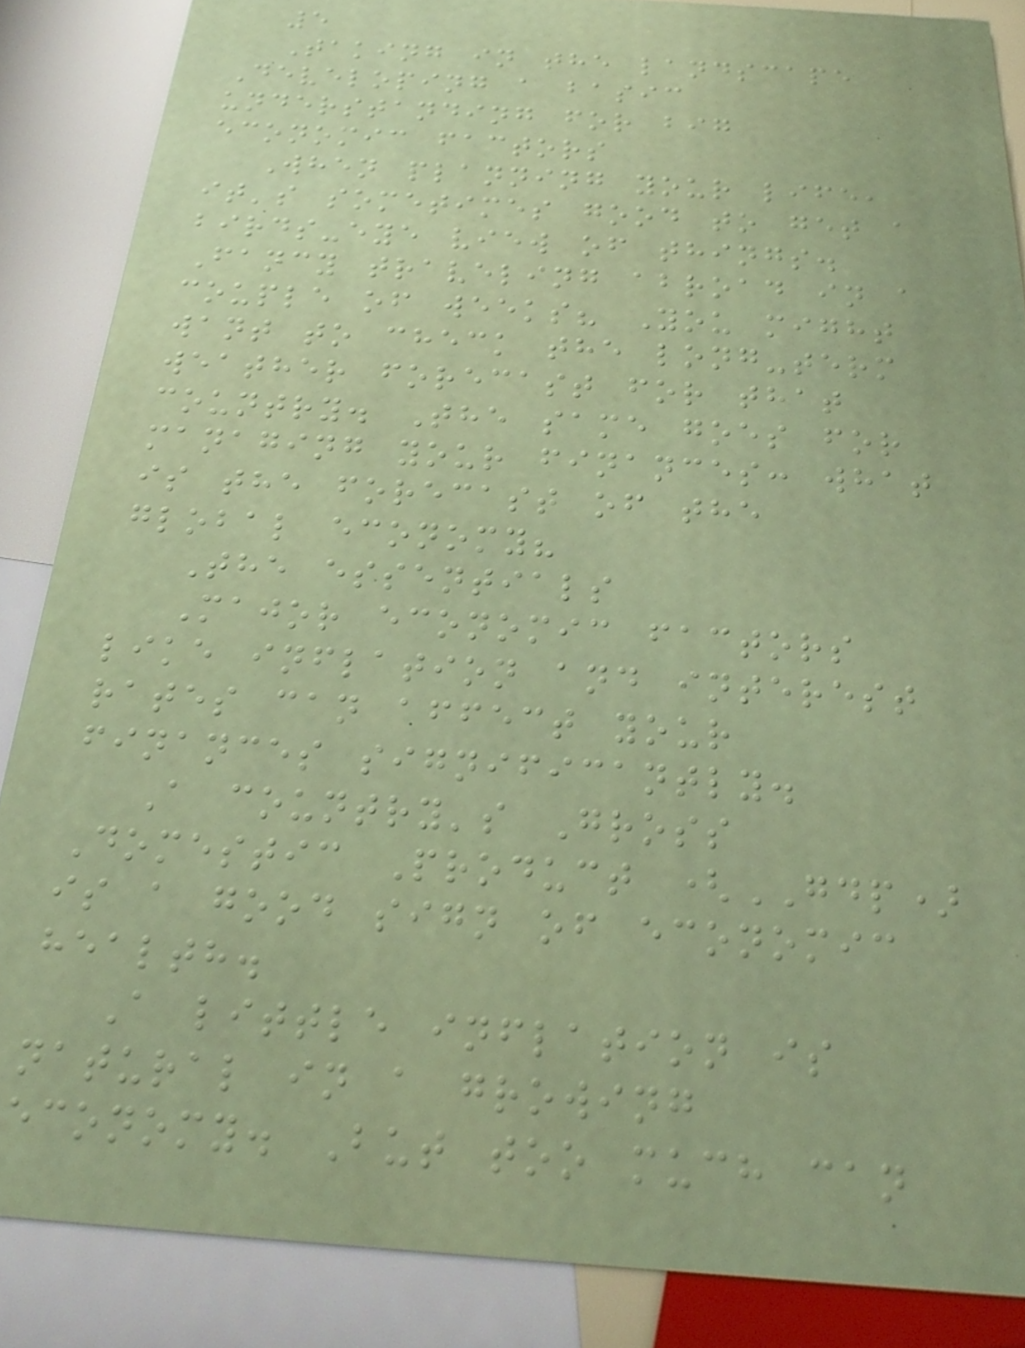5
Taking in the landscape
Developing a basic
understanding for big
economic factors
When planning your life,
it's sometimes good to get a
birds-eye view of things.
Fancy traveling abroad in a
couple of weeks? You might
want to check the long-term
weather forecast for that
country. The same goes for
managing your finances: what
is the forecast of the
global economy?
The essentials
Major economic factors
like inflation and interest
rates can affect your
finances significantly.
A country's Gross
Domestic Product (GDP)
is a good sign of economic
health.
A little inflation is
natural in a growing
economy. But too much can
